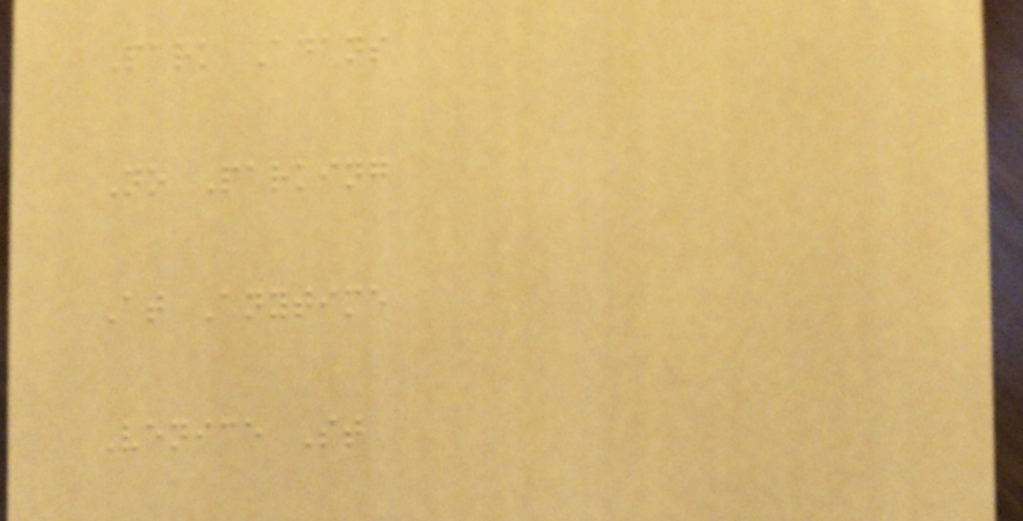Park Adans
No Parking
At Anytime
Venice St
